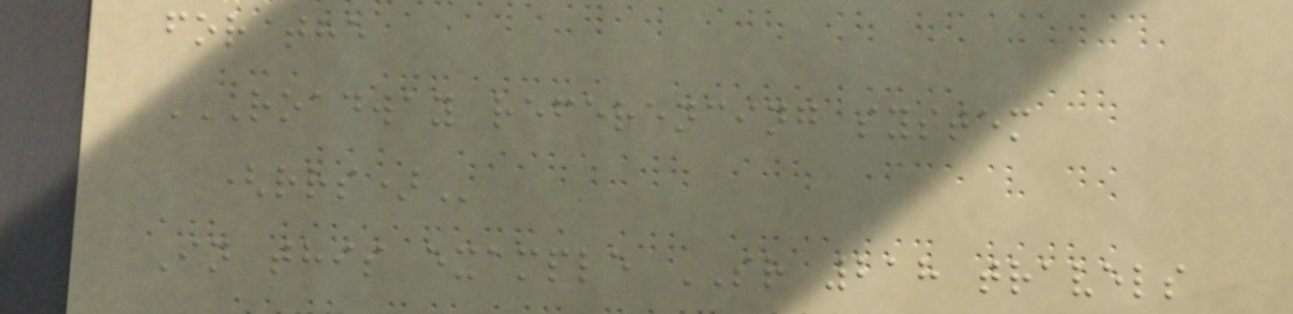for the
ROADWAY REFERENCING SYSTEM
(RRS)
In this example SR 218 travels
